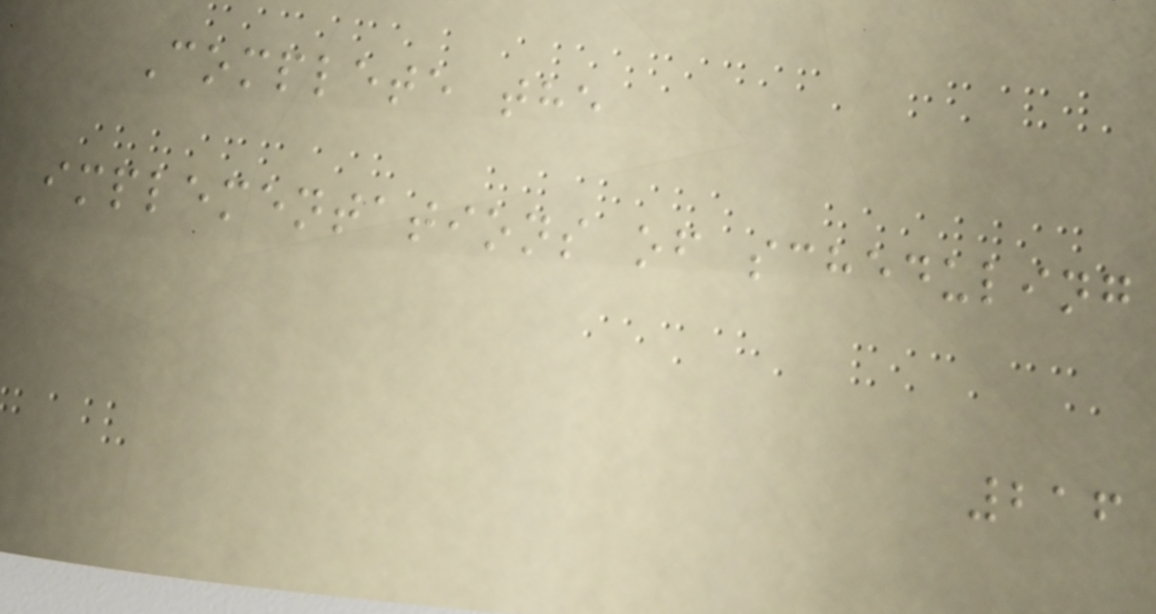Complete the
implementations of scheduling
216
